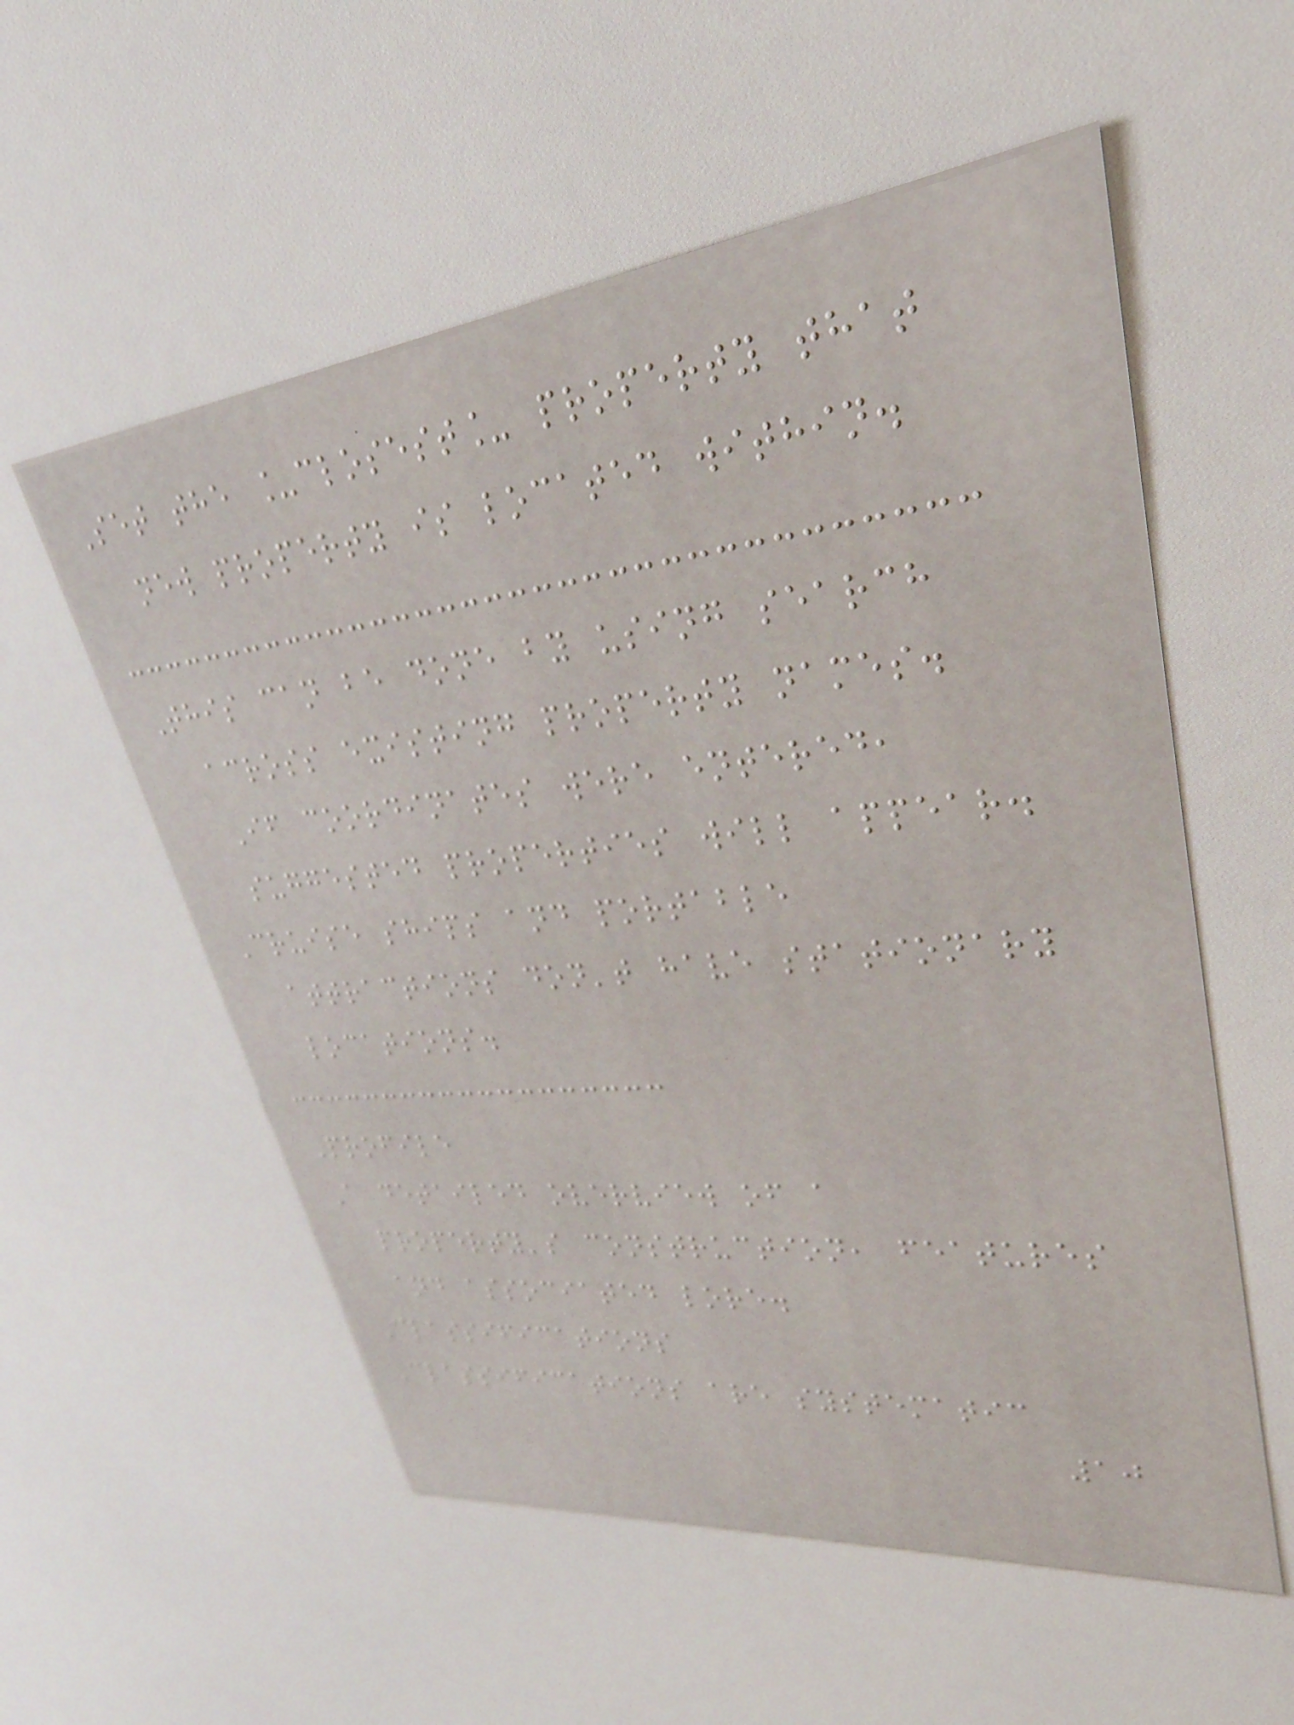Set the _closest_ property that
new property is located within.
This can be done by using search
across existing property names.
If coordinates were entered,
suggested properties will appear.
Cruise ships and portable
attractions don't have stationary
locations.
Profile
A detailed overview of a
property's construction, features
and associated lore.
Classifications
Classifications are systematic
10
